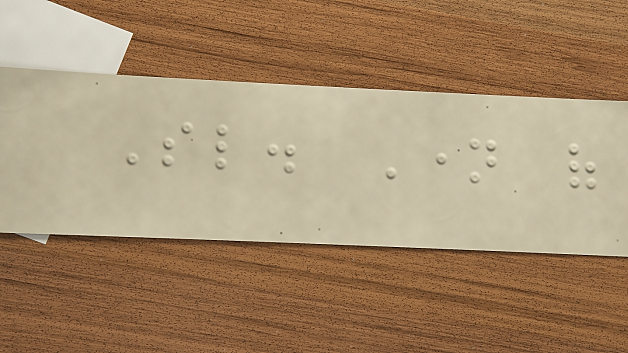Sl. Name of
